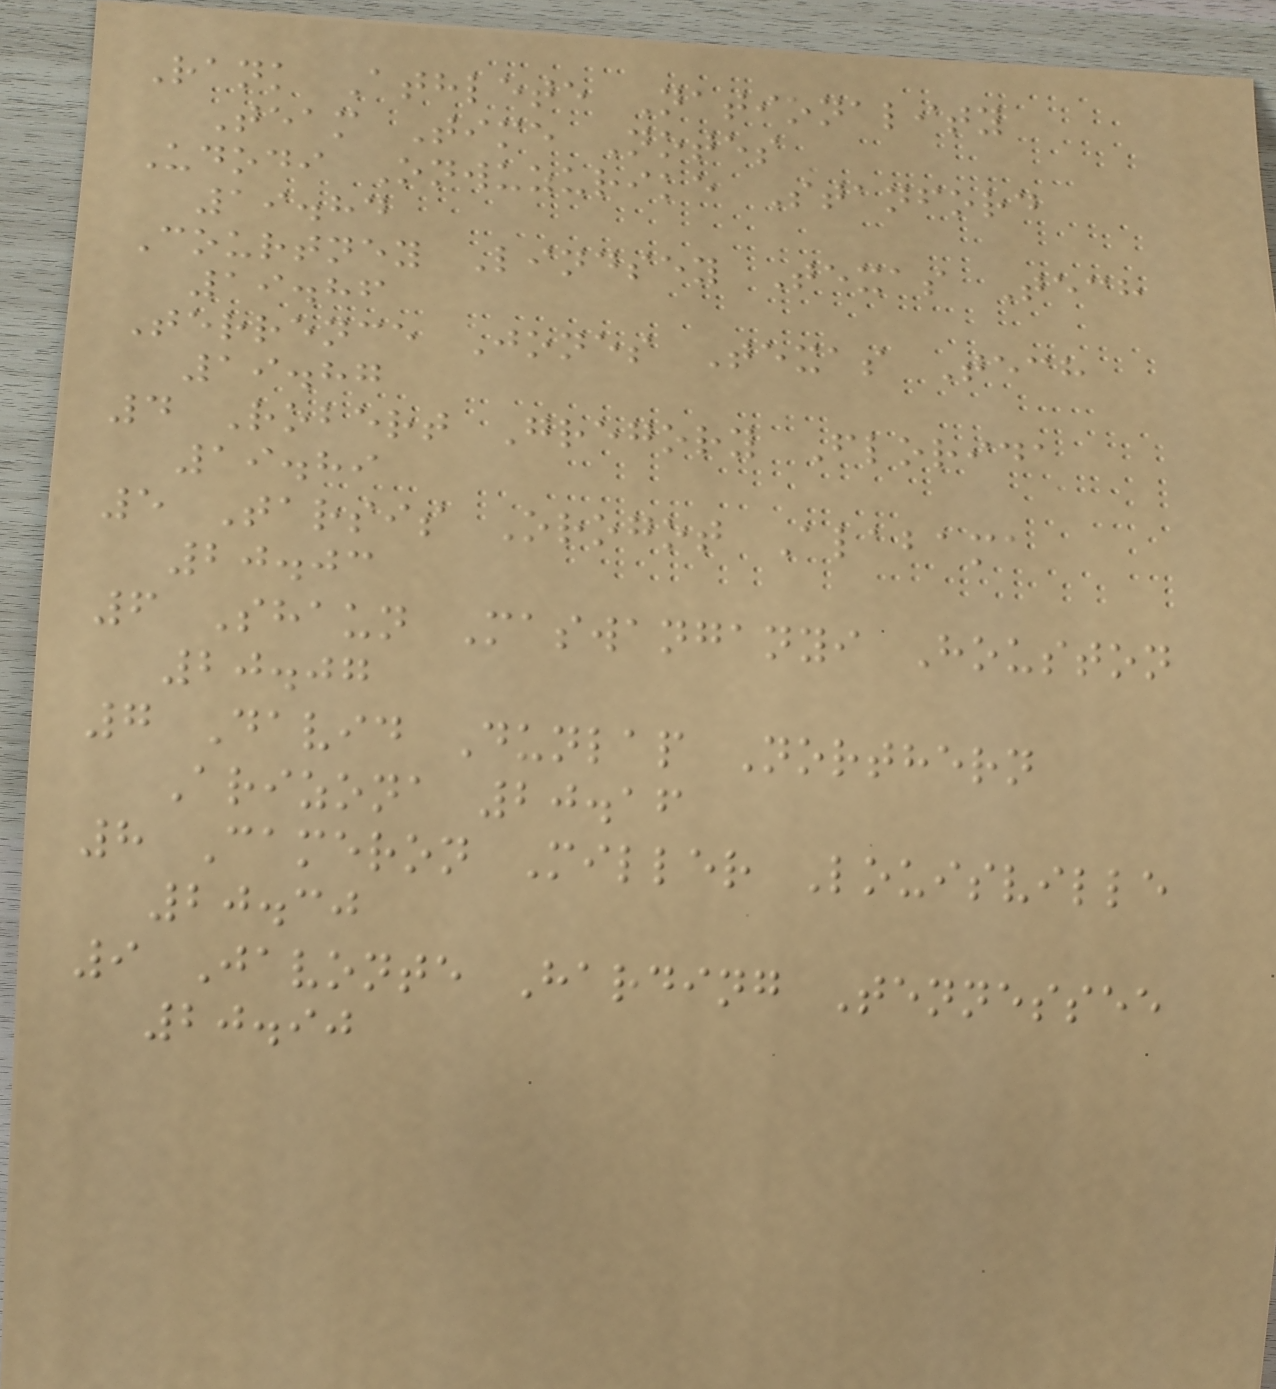Rank Athlete Nationality
Team Time Notes
Udodi Onwuzurike Stanford
19.84
Courtney Lindsey Texas Tech
19.86
Terrence Jones Texas Tech
19.87
4 Robert Gregory Florida
19.89
5 Tarsis Orogot Alabama
20.03
6 Shaun Maswanganyi Houston
20.07
7 David Dunlap Northern
Arizona 20.16
8 Cameron Miller Louisville
20.30
9 Javonte Harding Tennessee
20.90
